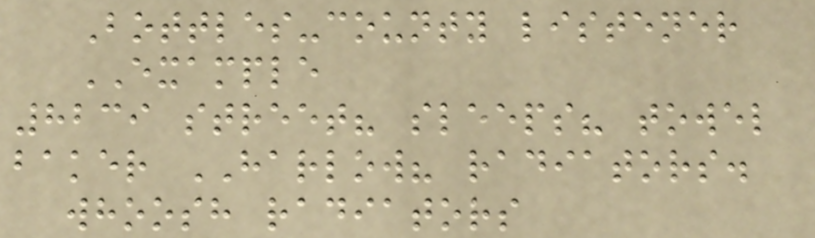Bottles-county listener
EXAMPLE
8239 street? sleeps? towel
baker HARLOW? radiators.
whoosh radiators
